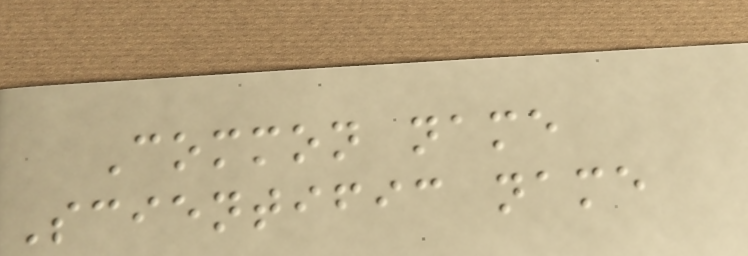Common name
Scientific name
